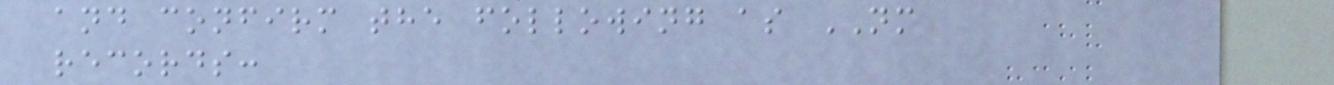and confirm the following as NM
records:
